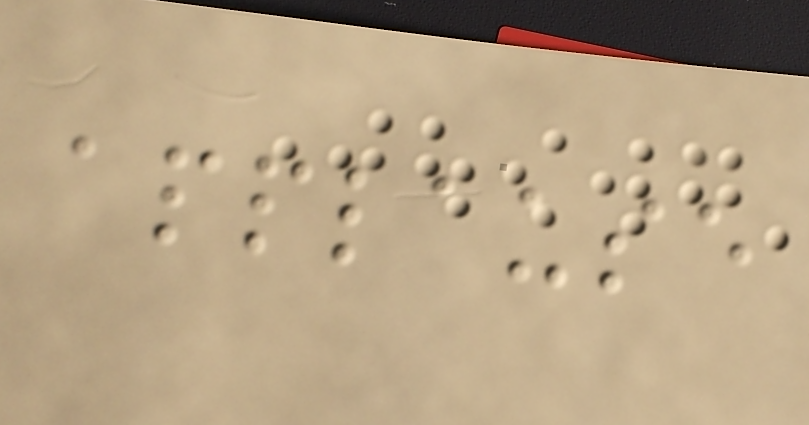applause
